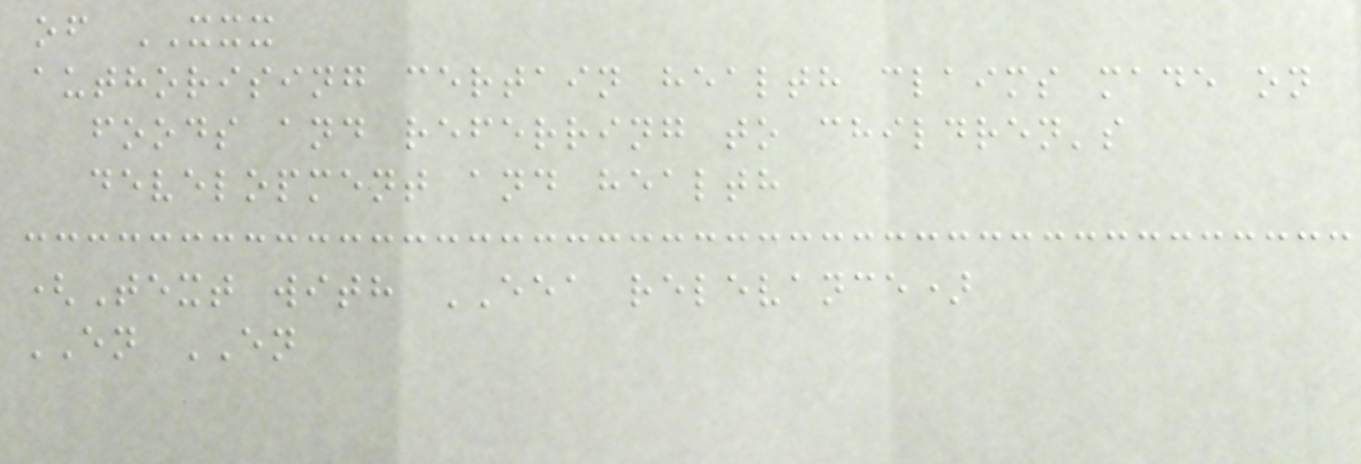of XXX
authorising certain health claims made on
foods and referring to children's
development and health
(Text with EEA relevance)
EN EN
